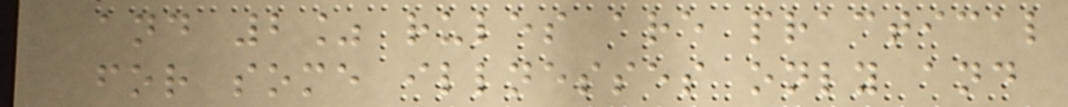and 2% rules are practical
for some illnesses only and
